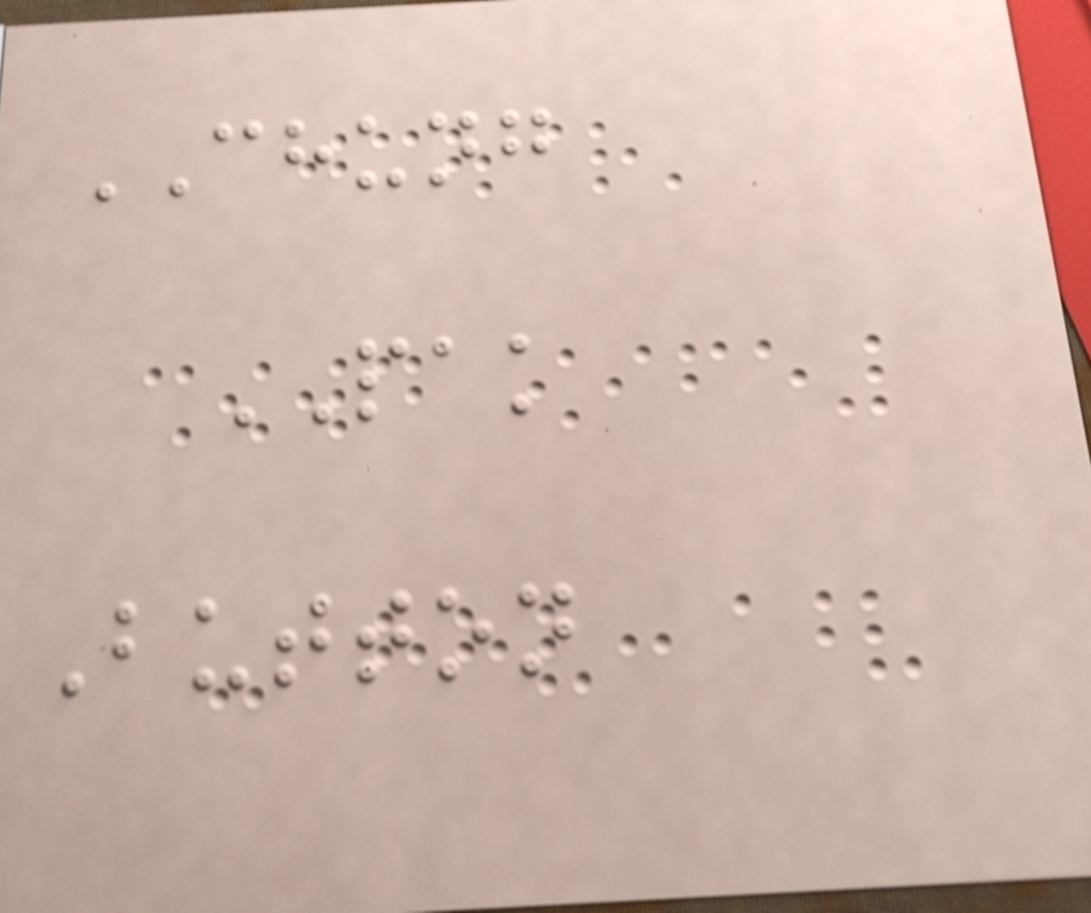CHUNG
PAK
Button
